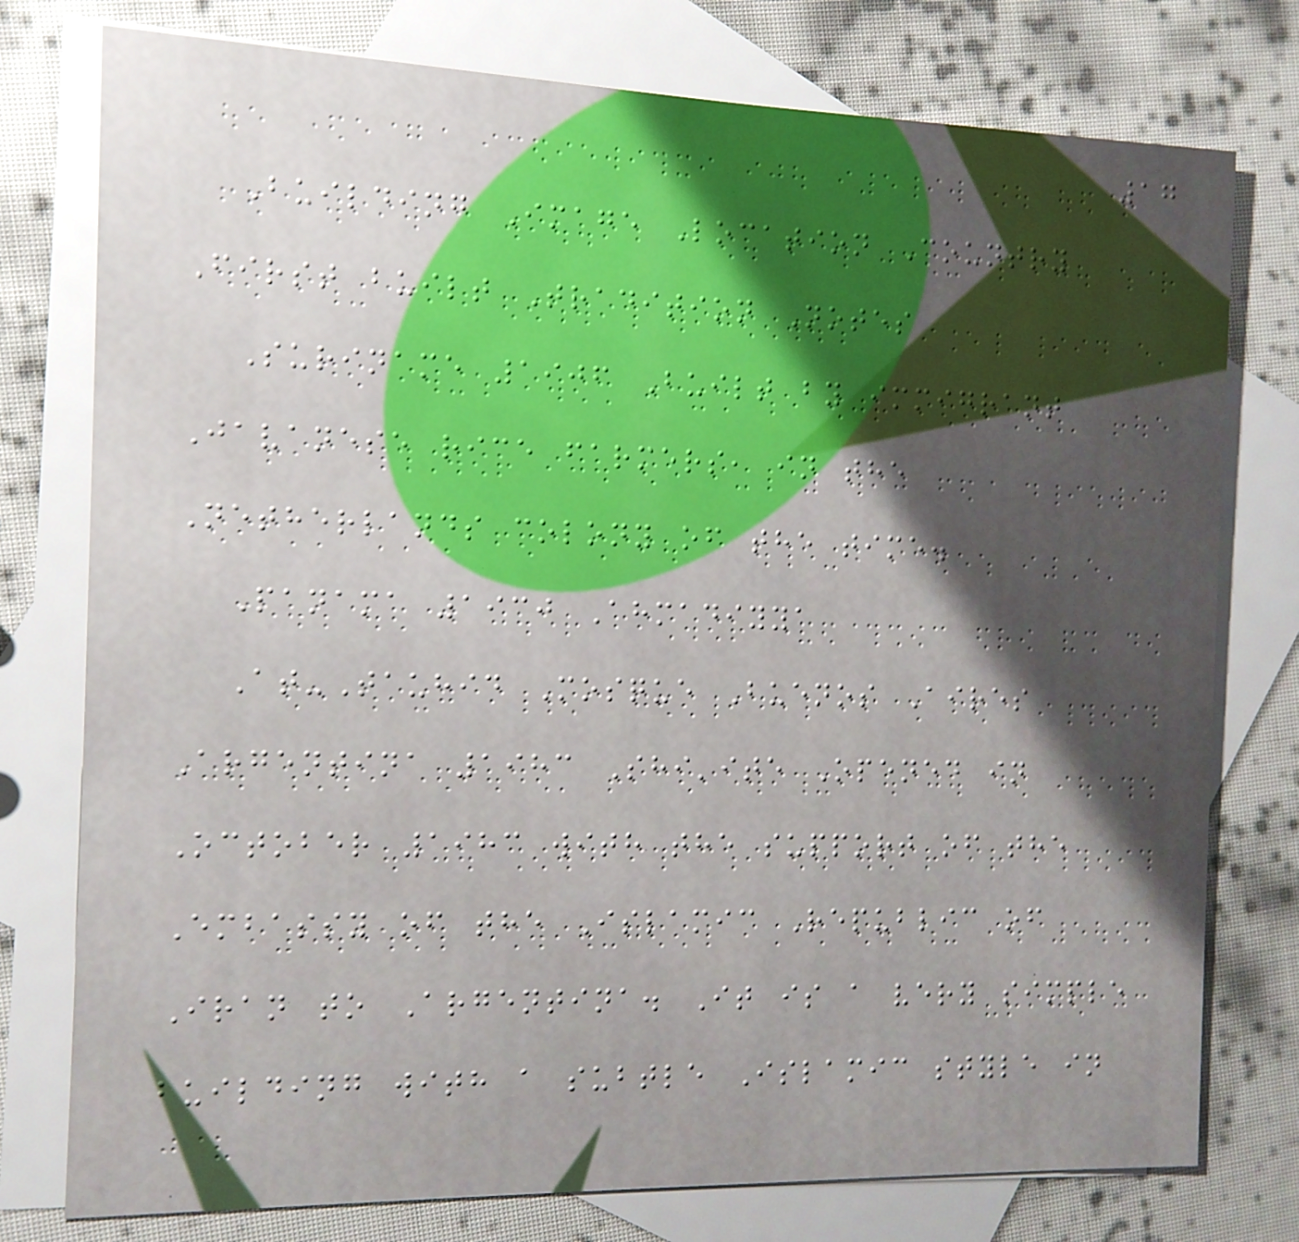17
Building Image Location Country
First built Tradition Notes
Suriname 1906 Built by immigrant
Javanese rice farmers, in the
Netherlands colony of the time.
Panama 1930 Ahmadiyya
At-Tauhid Mosque Buenos Aires
Argentina 1983 Shi'ite Opened in
October 1983 with the support of the
Embassy of the Islamic Republic of
Iran to Argentina. It is a very simple
building with a subtle Islamic style in
